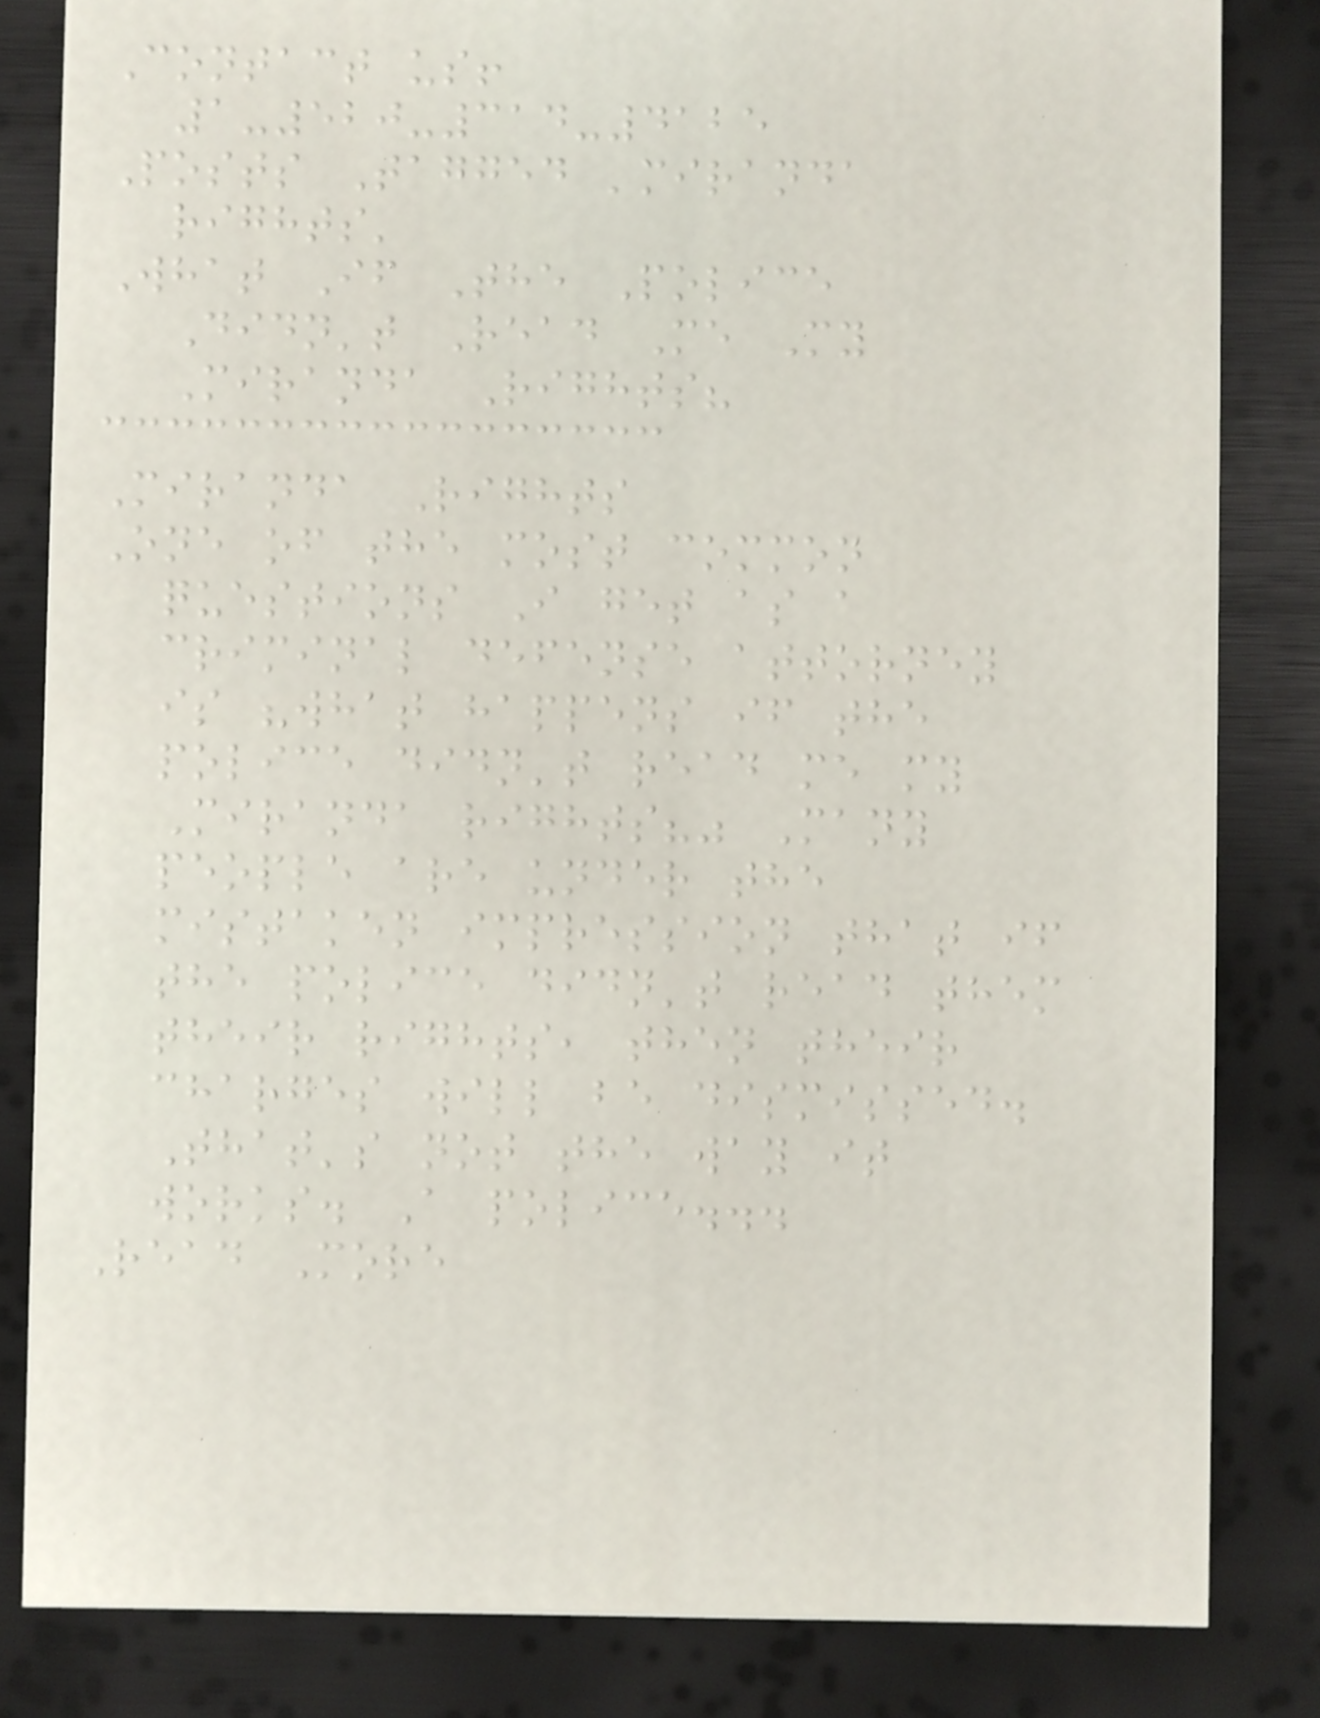Contact us!
1-520-314-4125
Posts Tagged 'miranda
rights'
What If The Police
Didn't Read Me My
Miranda Rights?
Miranda Rights
One of the most common
questions I get as a
criminal defense attorney
is "what happens if the
police didn't read me my
Miranda rights?" Many
people are under the
mistaken impression that if
the police didn't read them
their rights, then their
charges will be dismissed.
That's not the way it
works. A police...
Read More
